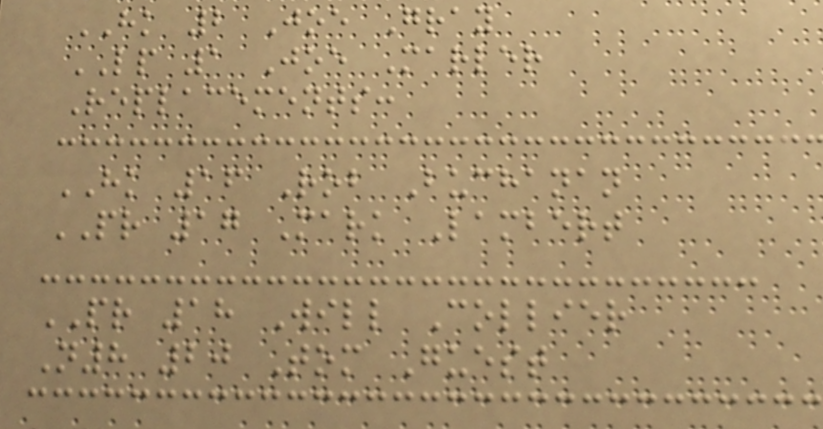HK 2 Joe Gray
LP 1 Joe Marler
Replacements:
HK 16 Rob Buchanan
PR 17 Mark Lambert
PR 18 Will Collier
N8 20 Tom Guest
